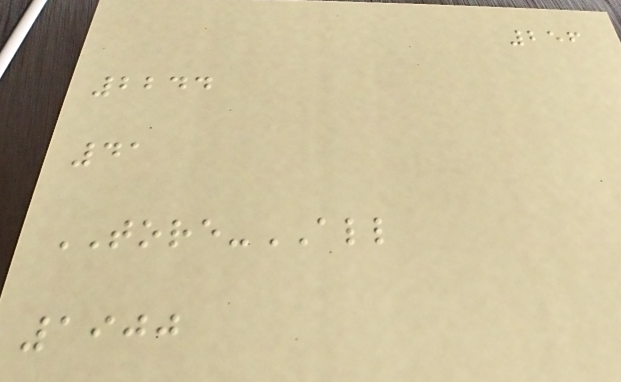256
2244
41
TORE-ALL
1900
